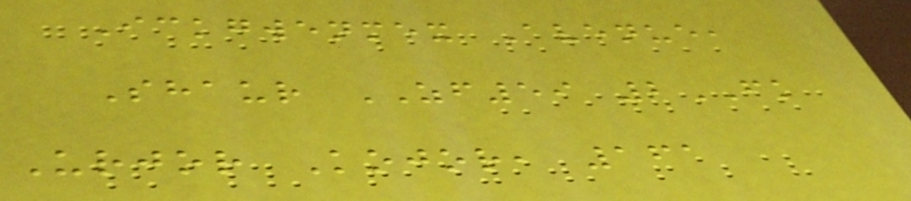Ickgwenmex Avenue,
Shaur ZF59 2FK
Urjor Kojor, 161
